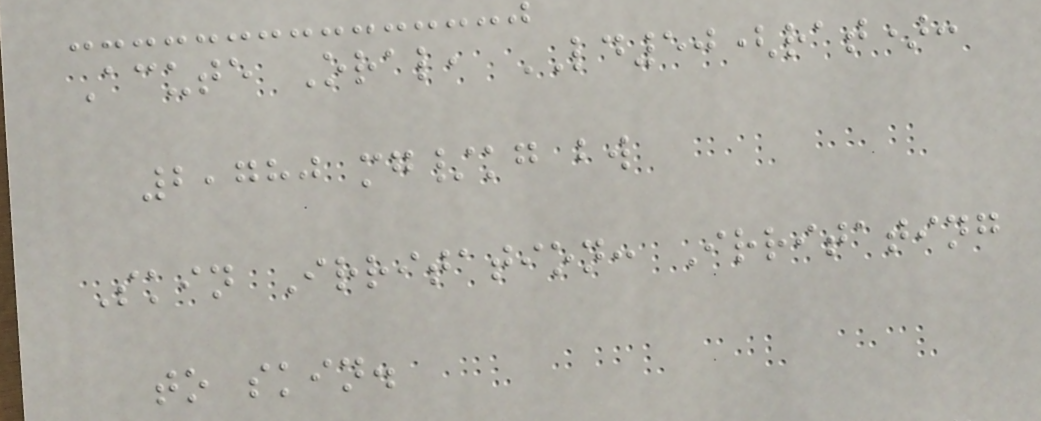Acute Oral, LD50(rat):
2,780 mg/kg bw
Skin Irritation: Irritating
to skin.
